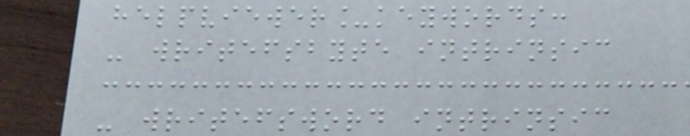helpviewer_keywords:
- writefsbyte intrinsic
- writefsword intrinsic
